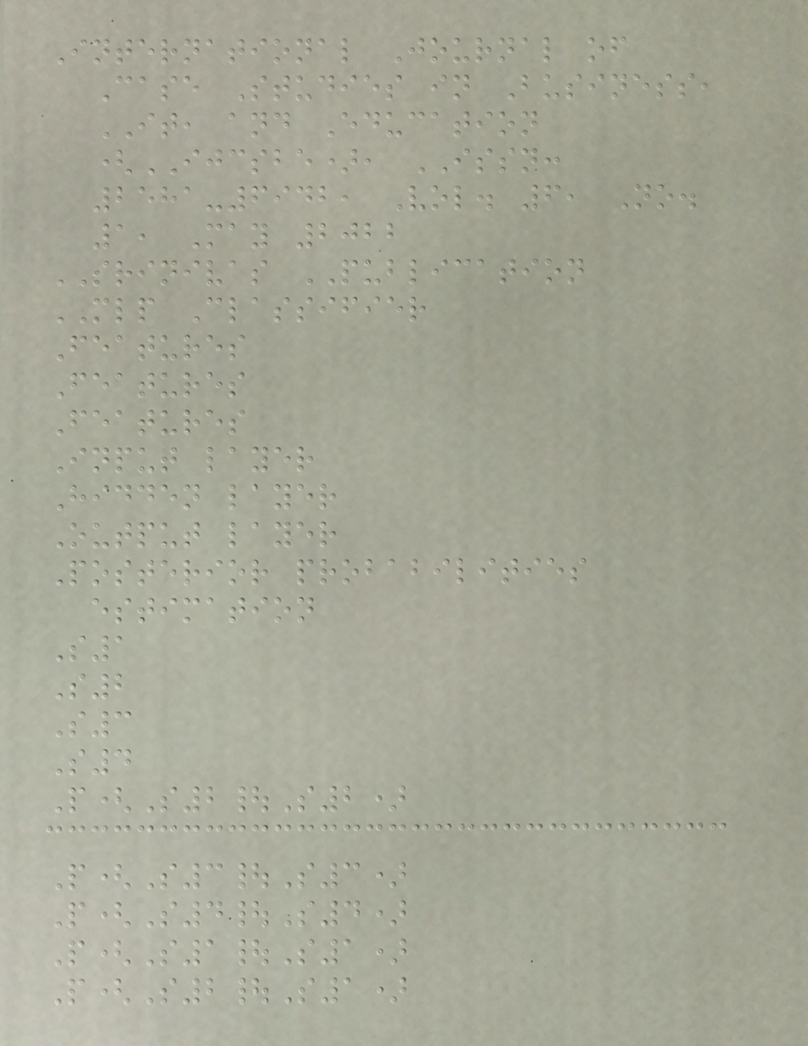International Journal of
Case Studies in Business,
IT, and Education
(IJCSBE), ISSN:
2581-6942, Vol. 6, No.
1, May 2022
SRINIVAS PUBLICATION
MLP Classifier
Features
Features
Features
Input layer
Hidden layer
Output layer
Posterior probabilities
estimation
S1
S2
S3
S4
P(S2|S2)
P(S3|S3)
P(S4|S4)
P(S1|S1)
P(S2|S1)
